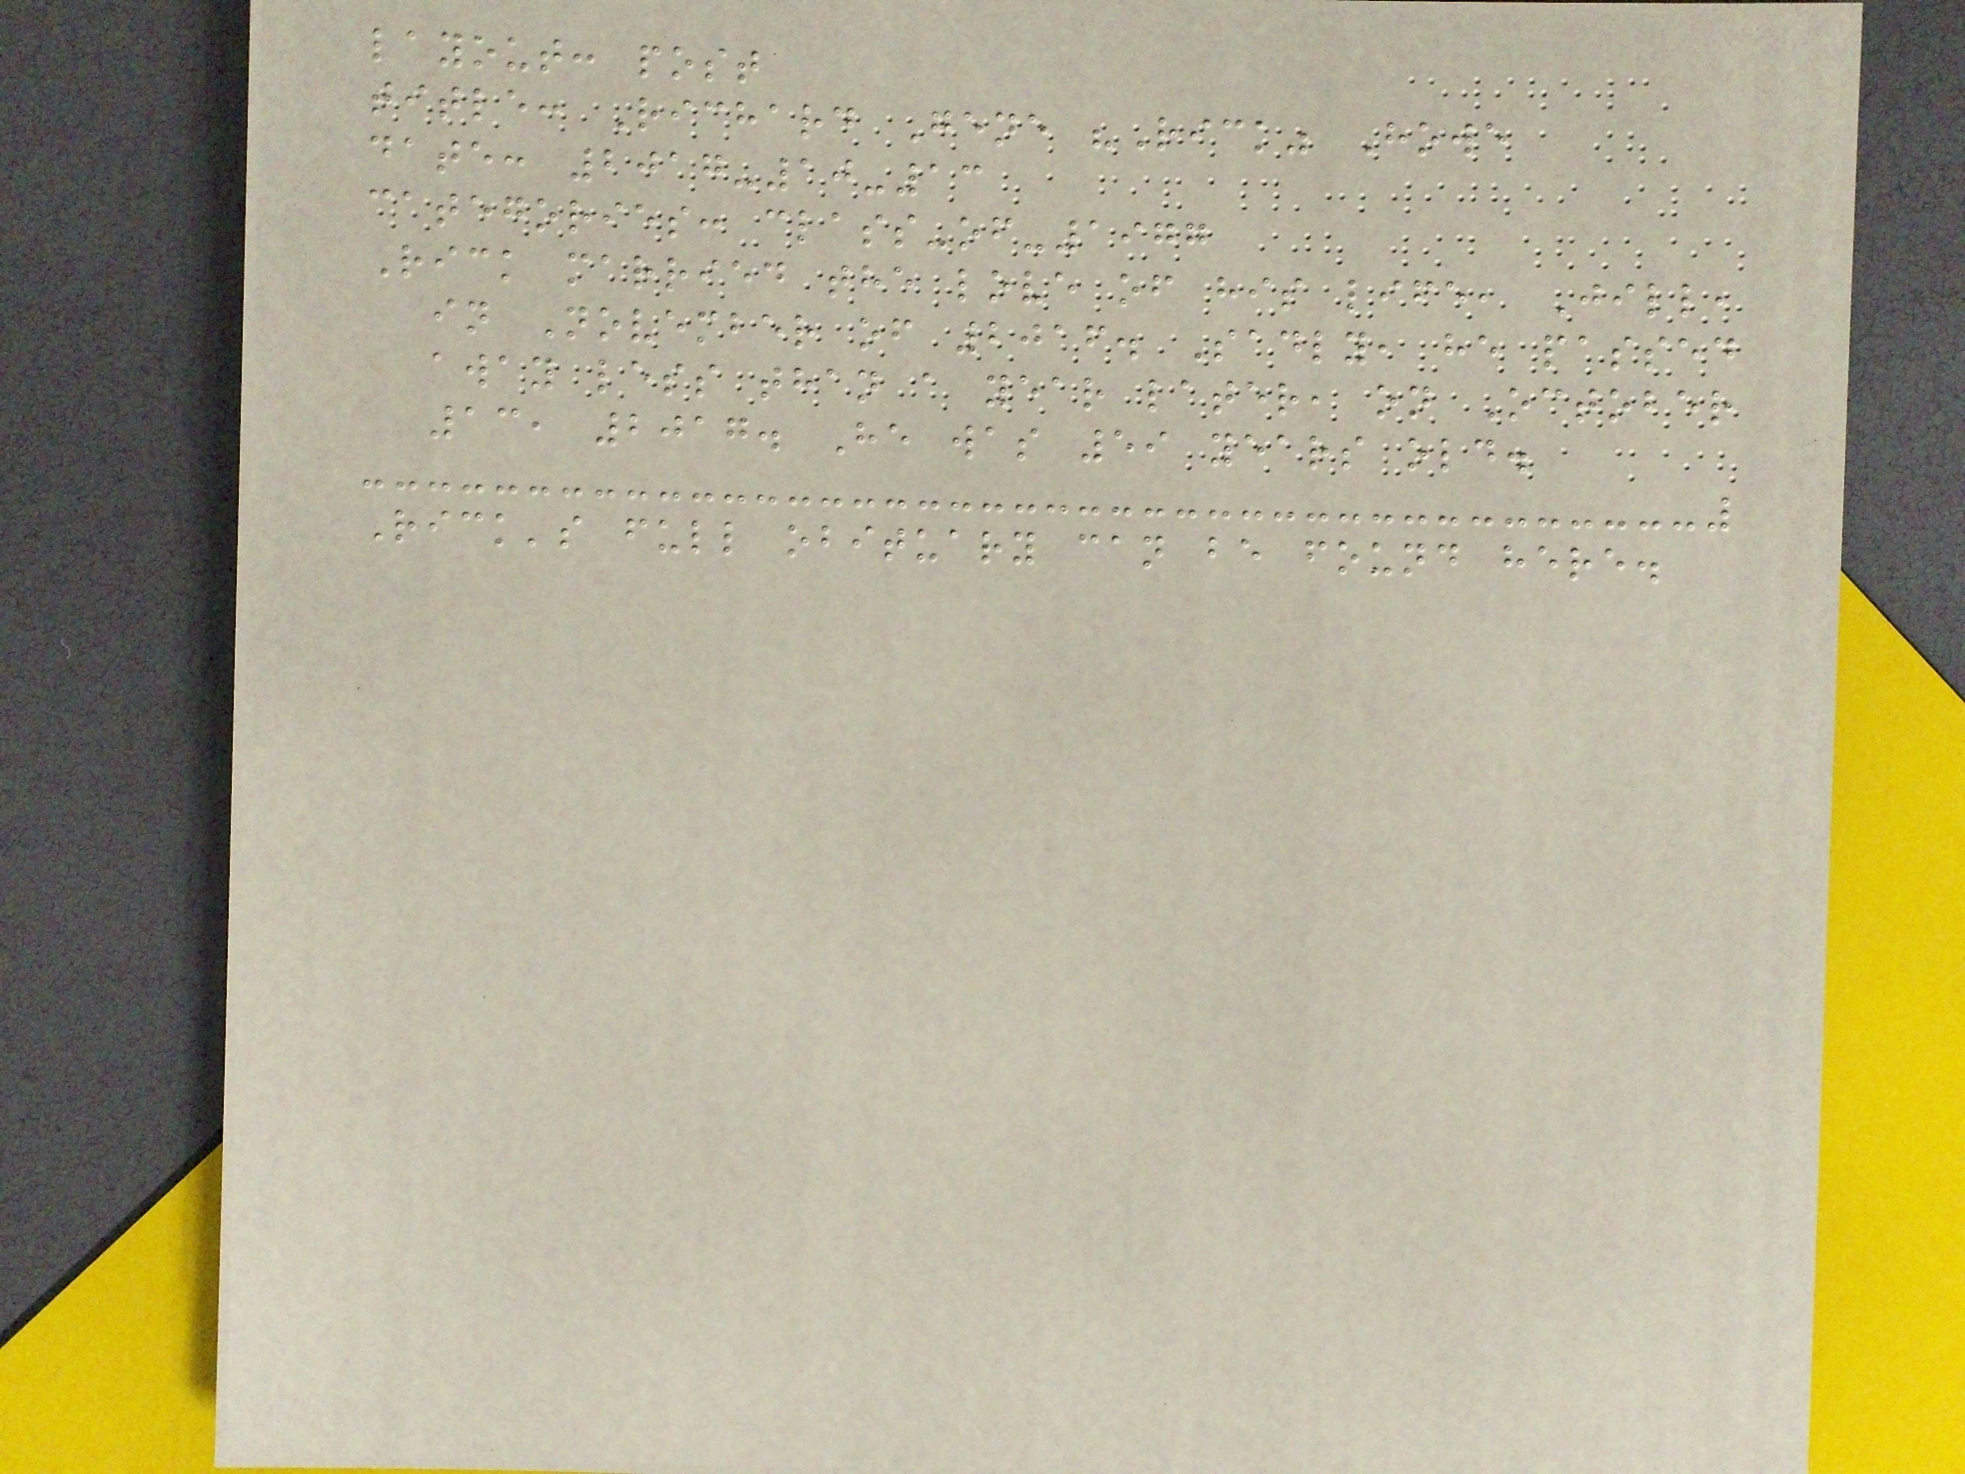layout: post
title: Richard Gene "Rick" Howe
date: 2017-10-13
categories: class-of-1977
Rick married the love of his life, Jill,
in November of 2016. Sadly, he passed
away less than a year later, on October
13, 2017. He was 59 years old.
Rick's full obituary can be found here.
